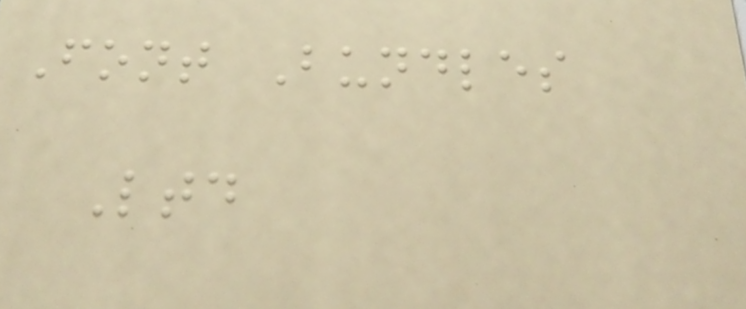Font Bundles
Ltd
